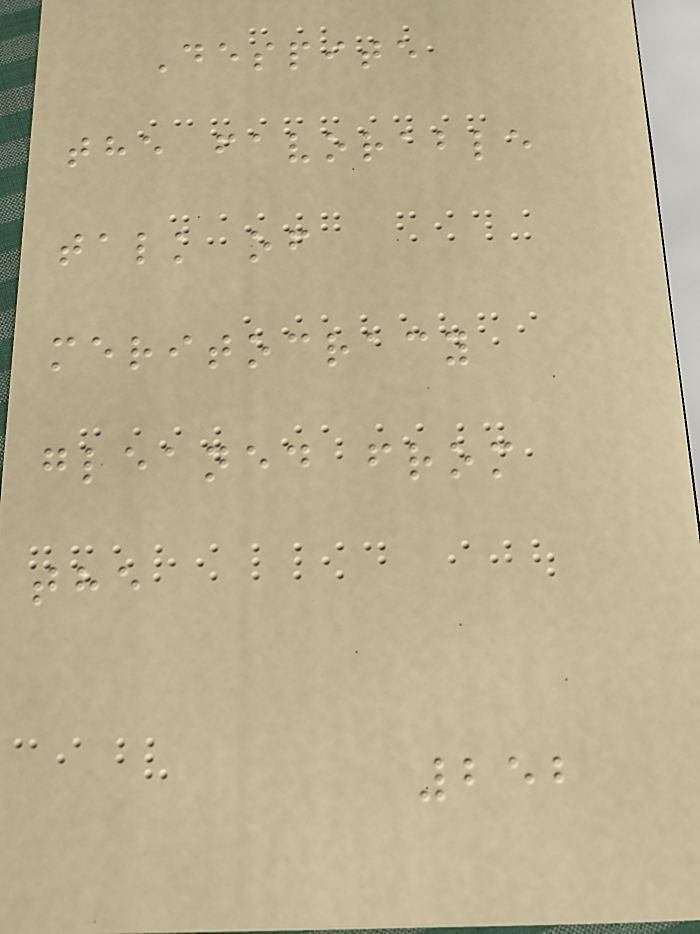Despite
the favorable
talk of
meritocracy
gleaned from
the
252
